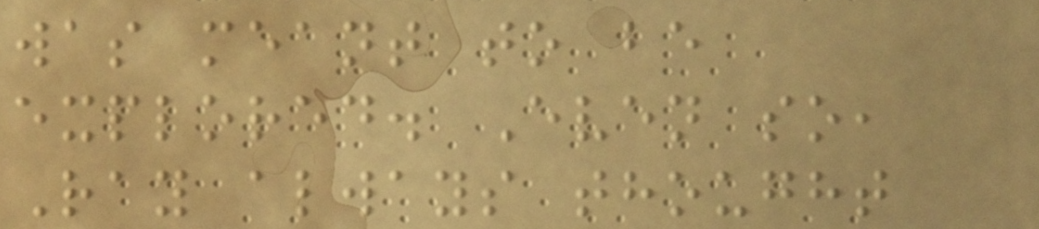was meant to be
explored. Even so,
Ray always thought
